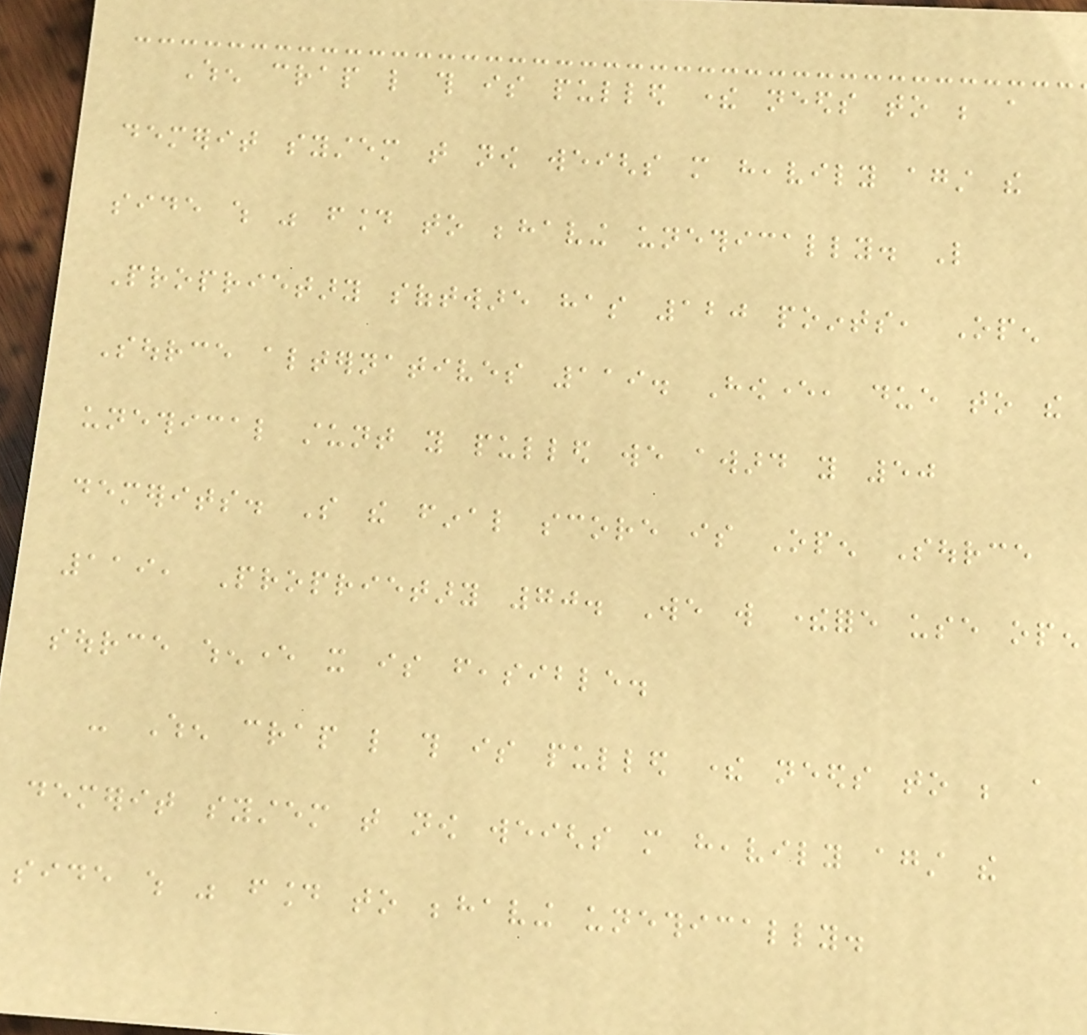When crap like this is pulled there needs to be a
demerit system that now weighs more heavily against the
side which was found to behaving unethically. Like
Proprietary software has 120 points, Open
Source alternatives 119. However, due to the
unethical stunt you pulled we award you 50
demerits. So the final score is Open Source
119, Proprietary 70. We will therefore use open
source whenever it is feasible.
- When crap like this is pulled there needs to be a
demerit system that now weighs more heavily against the
side which was found to behaving unethically.
